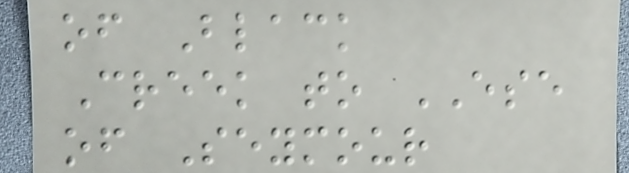of Black
Creek to ESE
of Seymour
